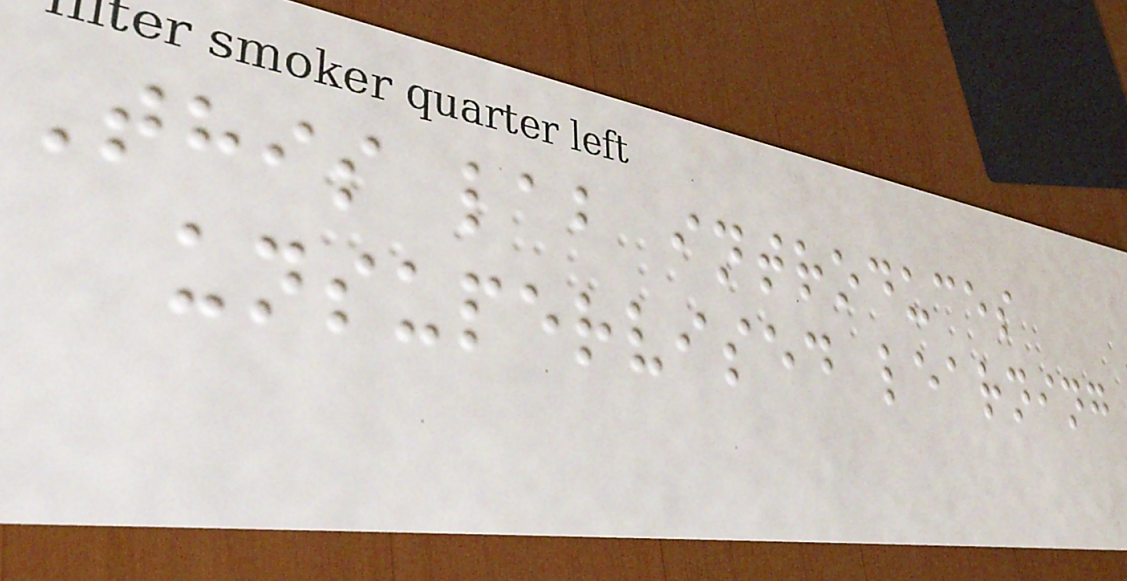This lab introduces
unsupervised learning
